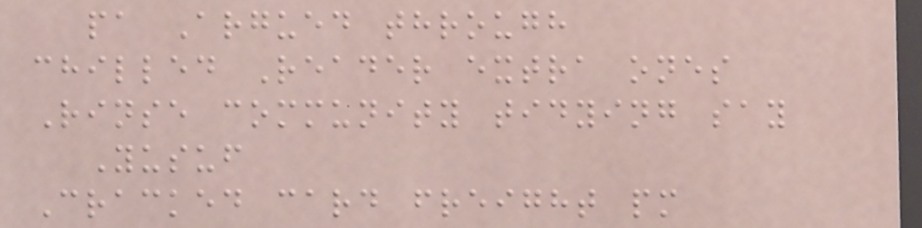pa Argued through
chilled Reader extra ones
Rinse community tidying say
Yusuf
Cracked card freight pm
